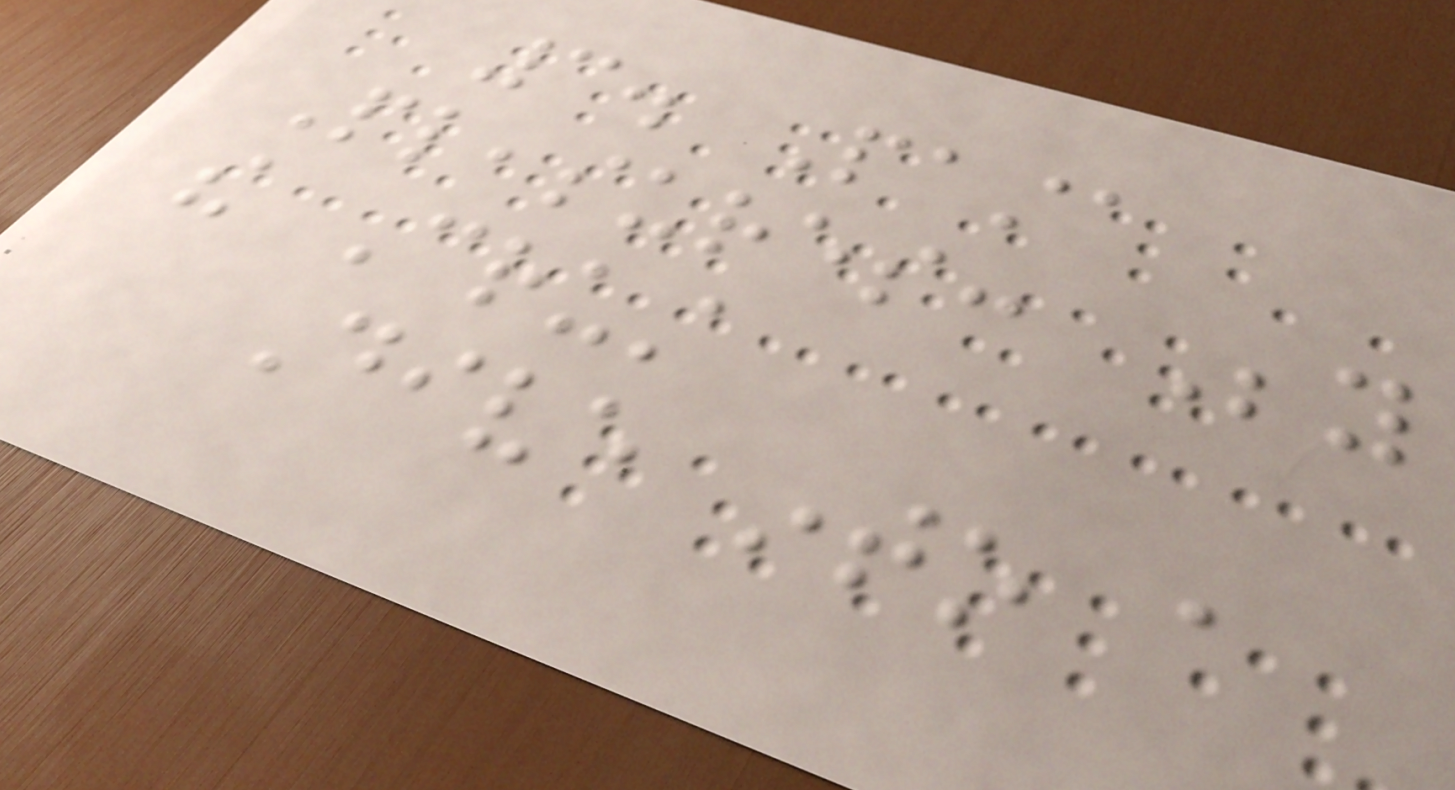3. Pasta
Pleasures: Beyond
the Crust
Dive into a
